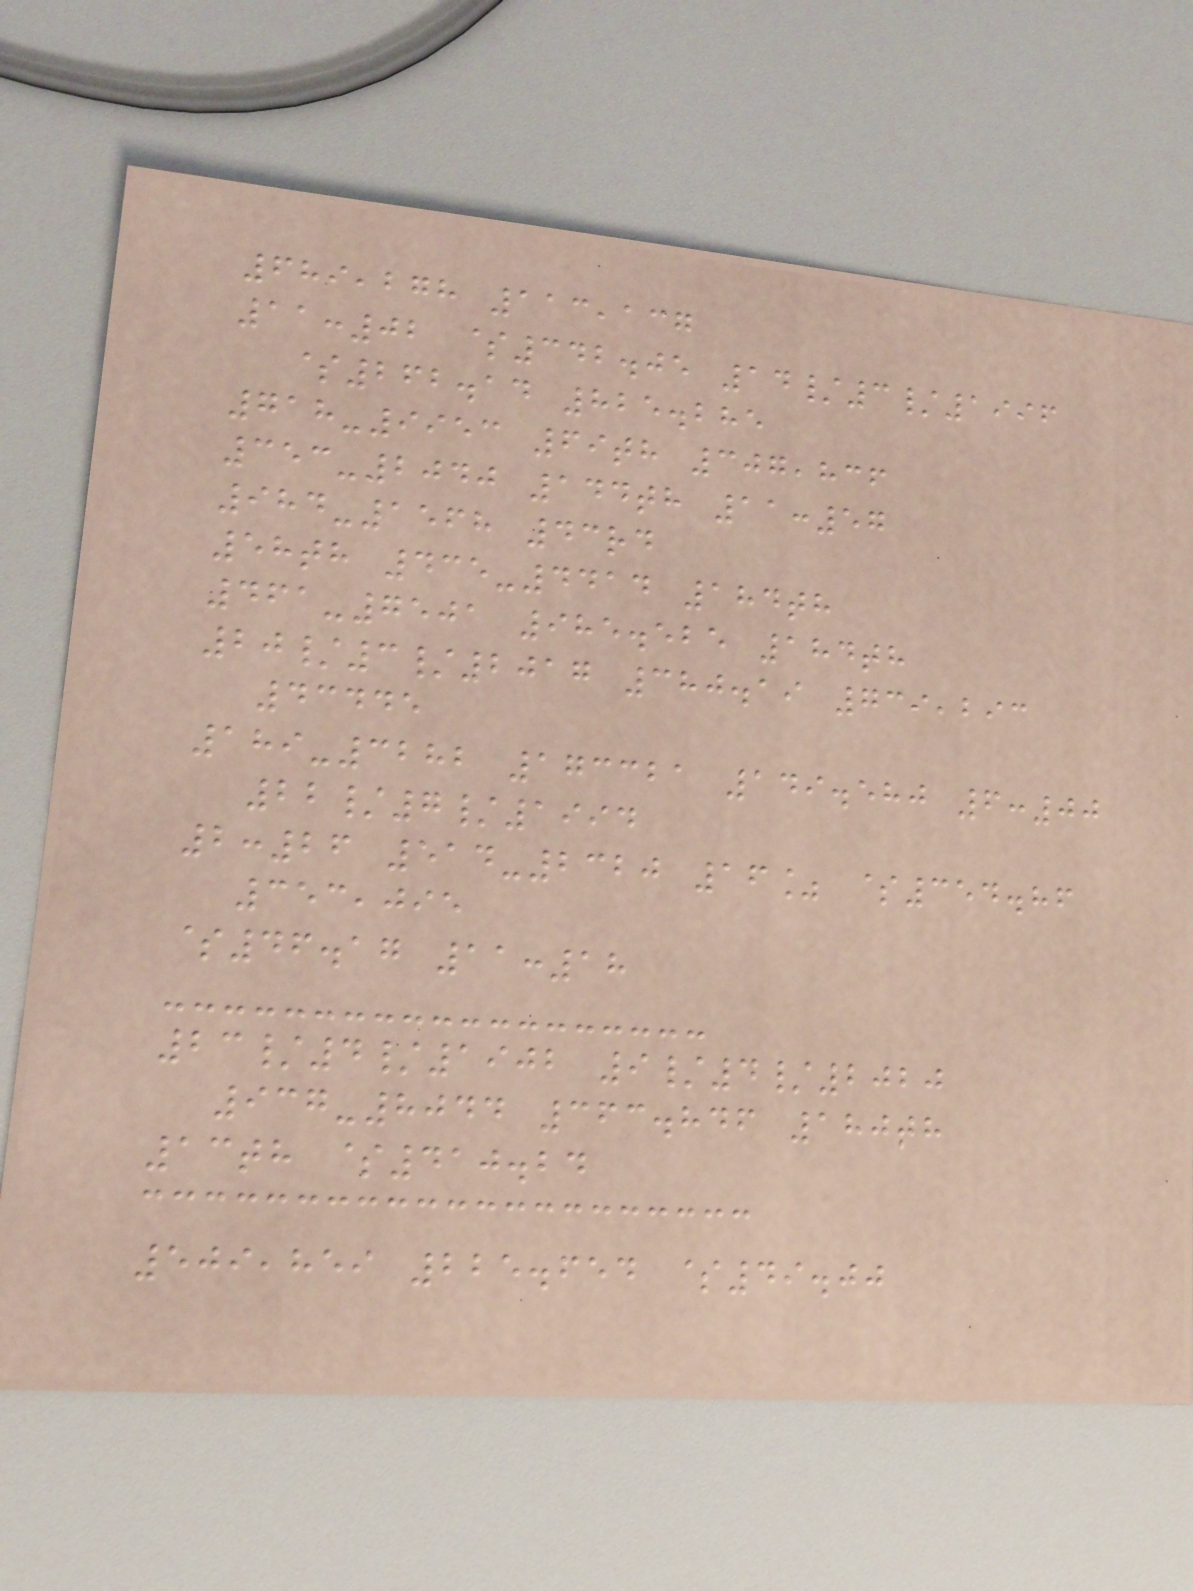689,278 113,137
11:02 $342.05 14/3/1996
$262.14 825.285
718-9953 69th 307,836
353-2040 144th 11:57
984-1568 43rd
58th 435-4414 184th
461-7501 985.525 184th
20/3/2017 380.19 739,293
43445
189-3282 173321 149.580 6:00
22/7/1994
2:26 514-2320 16% $354.86
353,095
$46.17 11:18
23/4/1902 9/4/2020
937-8044 363.846 180th
13th $410.24
509,859 225.654 $49.00
